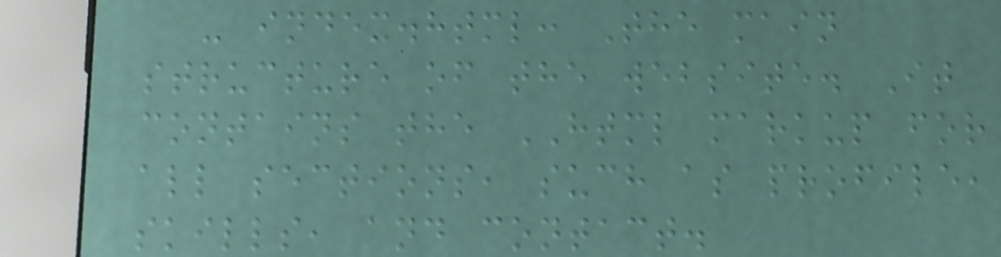- index.html: The main
structure of the website. It
contains the HTML markup for
all sections, such as profile,
skills, and contact.
